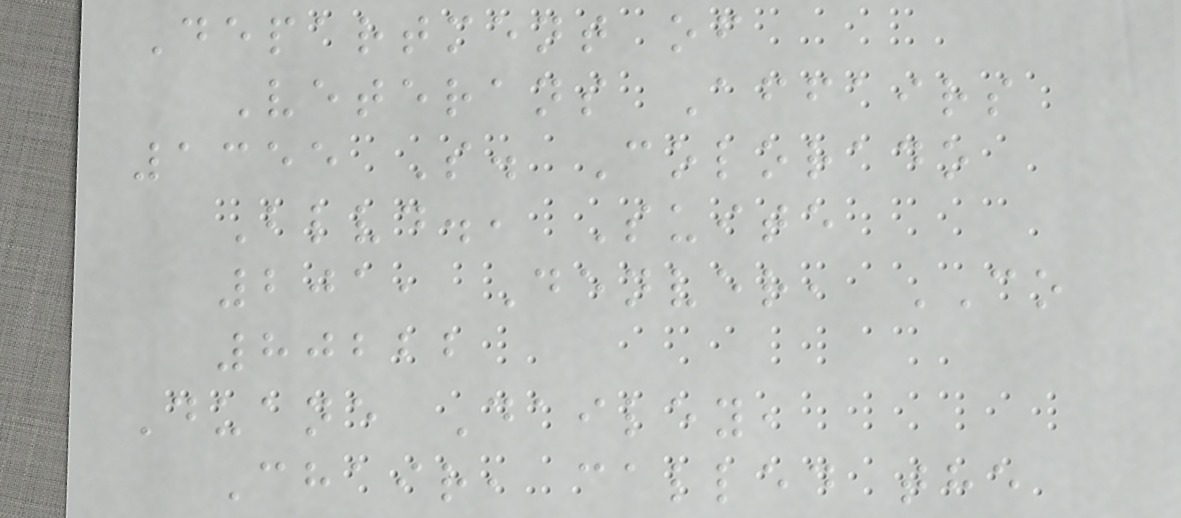Department of
Veterans Affairs
1355 S. Colorado
Blvd., Suite
201, Denver, CO
80222
Duane Dailey,
Chair, called the
